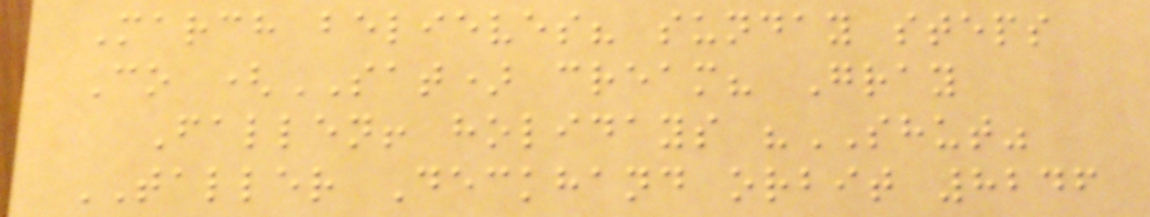March believes? sunday steps
Co (SAT) cream? Gray
Fallen! holidays "SHUT"
TALLER Deckhand orbit 8246
